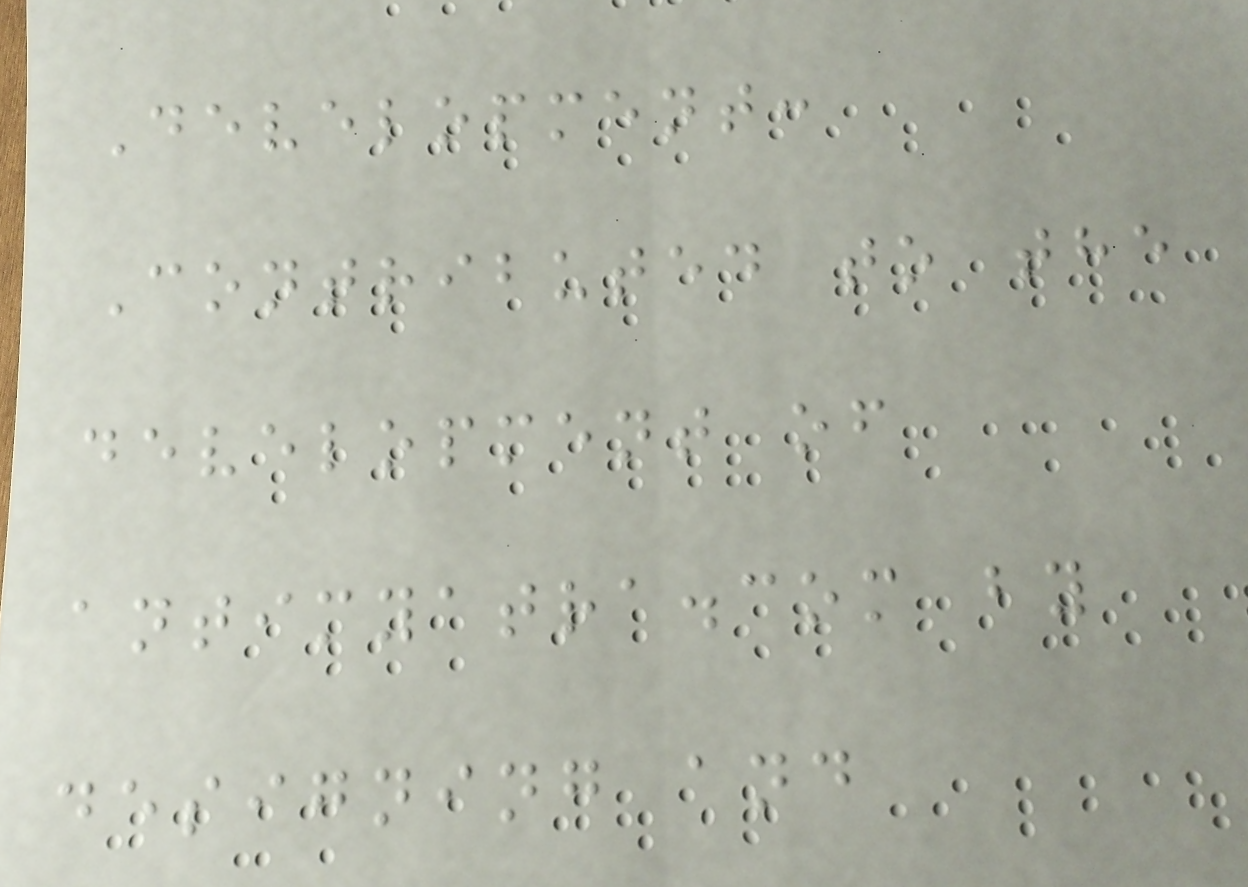Development:
Contributed to the
development of
antimyatra.com by
designing and
